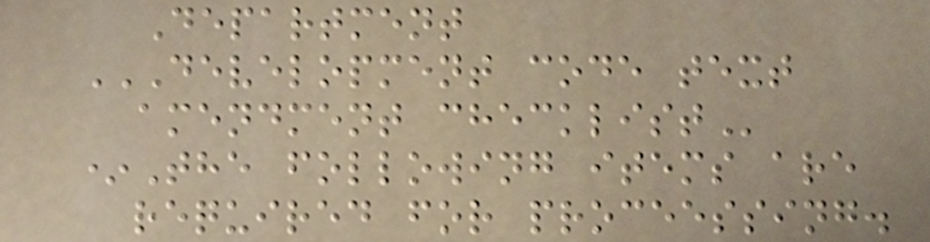Department
DEVELOPMENT CODE TEXT
AMENDMENT CHECKLIST
*The following items are
required for proceessing.
